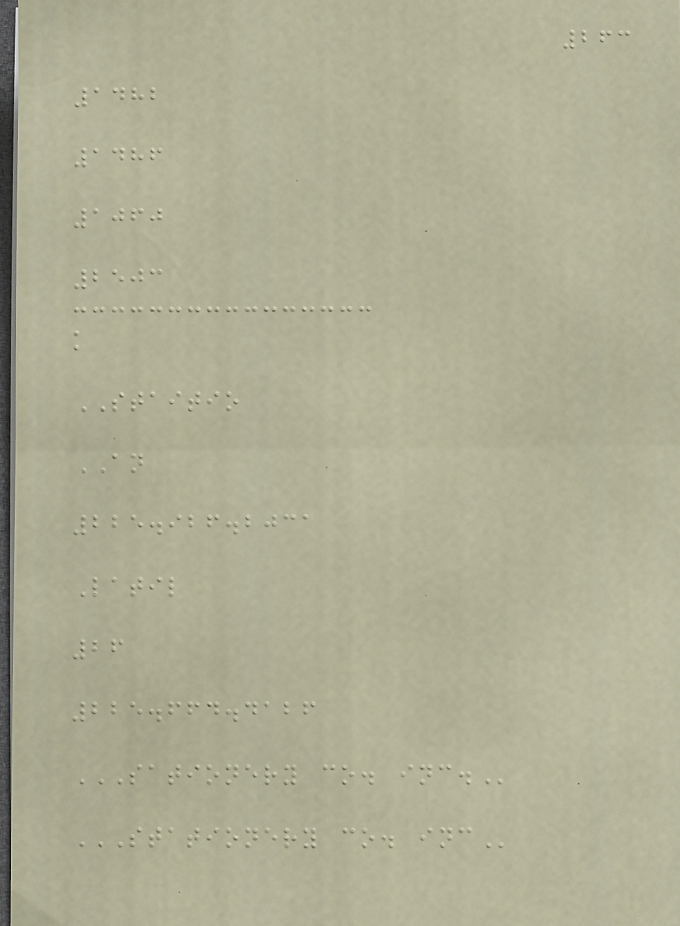263
1482
1486
1060
2503
k
STAITIO
AN
225.926.2031
Latil
26
225.664.4126
SATIONERY CO. INC.
STATIONERY CO. INC
